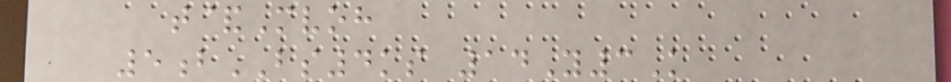t&Mvoh
5bBS4ks 14Y3K
